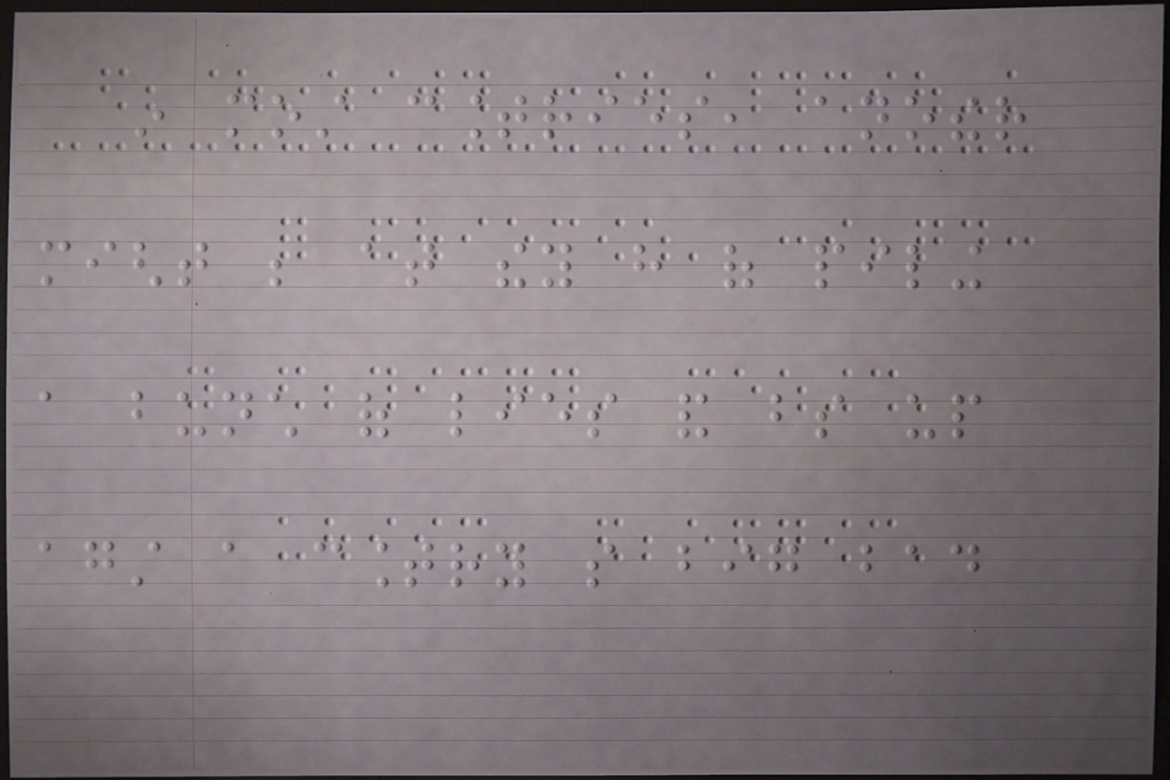in most countries, another
might be at they have of piling
a bunch of lies and bs up
against a country so big bad
